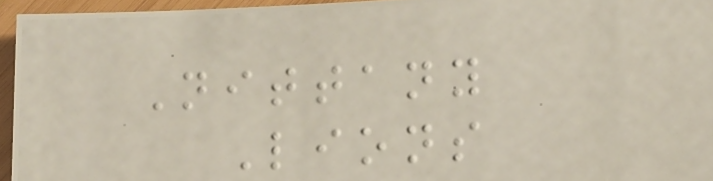Nittany
Lions
